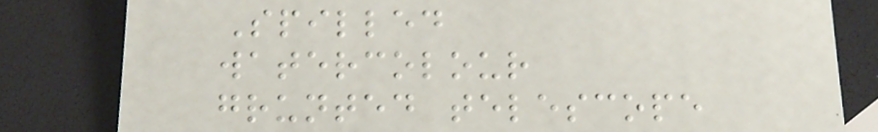Spilled
watercolour
grunted telescope
